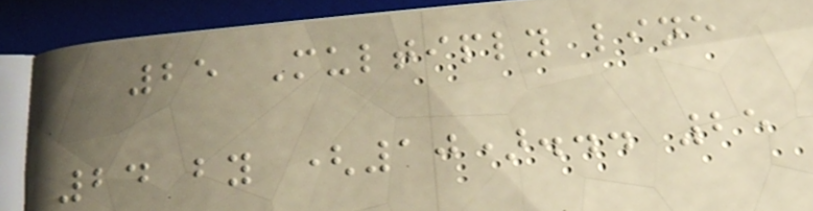25 Multiply line
24 by (10)... 25
